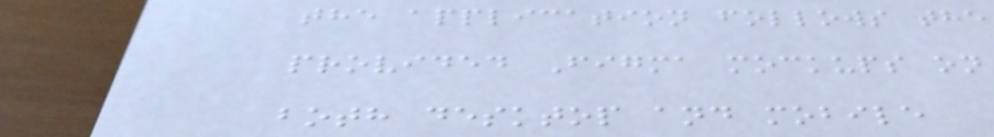the application follows the
provided Figma mockups on
both desktop and mobile
